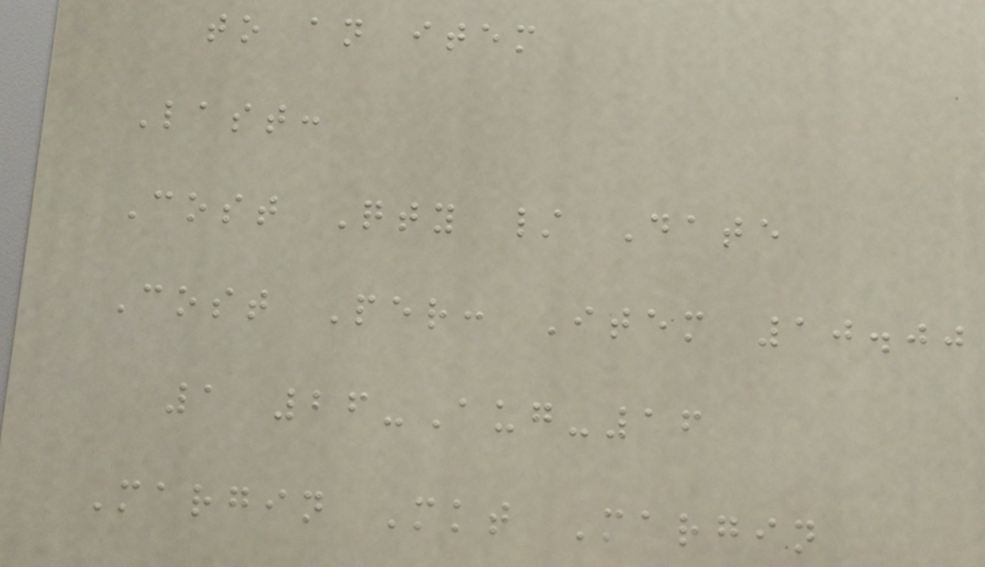to an item
Last:
Cost Qty / Date
Cost Per: Item 10.00
1 26-Aug-16
Margin Mkt Margin
